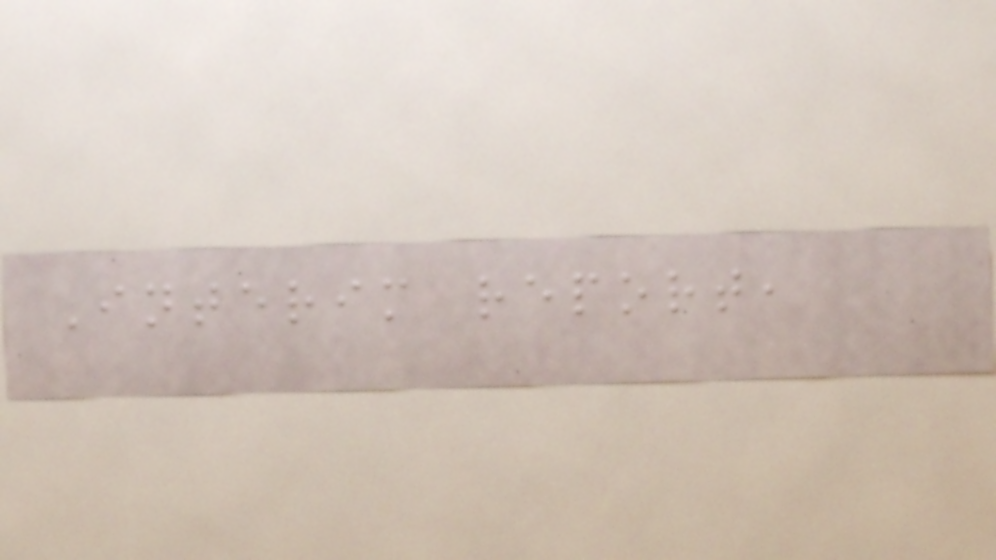Interim report,
